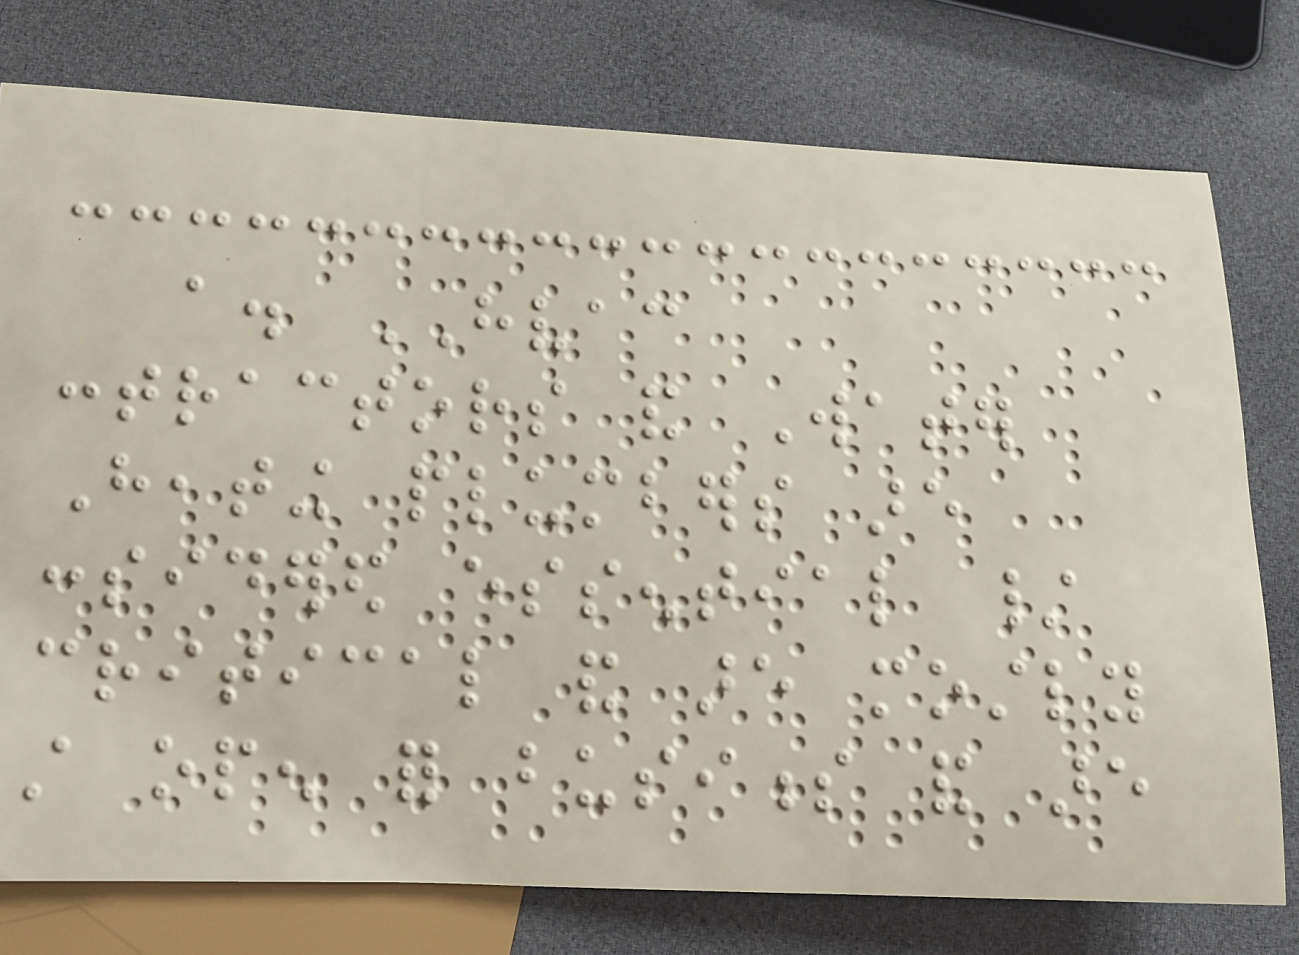a. HVAC
contractors and Water
Heating plumbers are
considered essential /
critical and are mostly
still open for business and are
